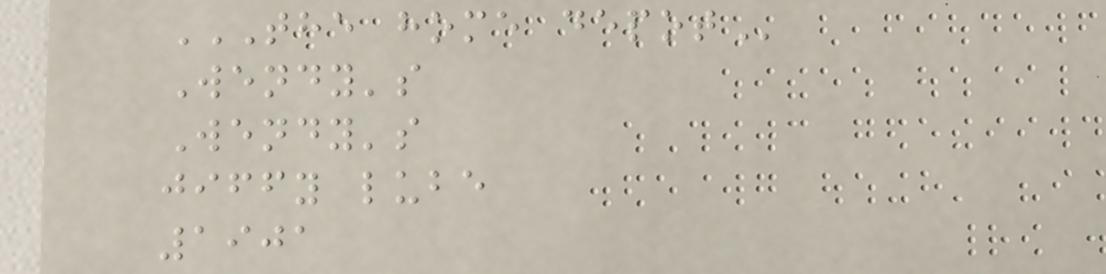THE HOME DEPOT
Wendy's
Wendy's
jiffy lube
1901
